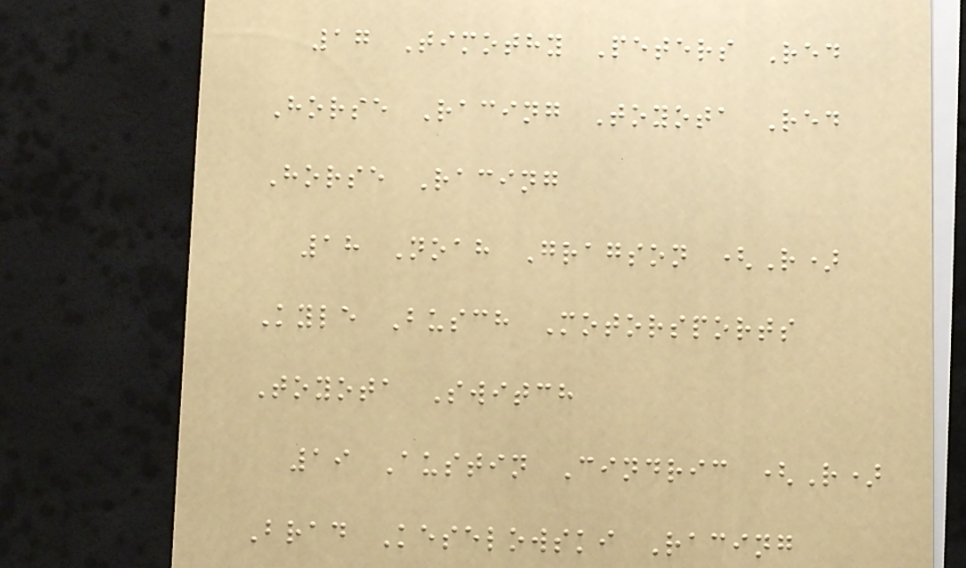17 Timothy Peters Red
Horse Racing Toyota Red
Horse Racing
18 Noah Gragson (R)
Kyle Busch Motorsports
Toyota Switch
19 Austin Cindric (R)
Brad Keselowski Racing
